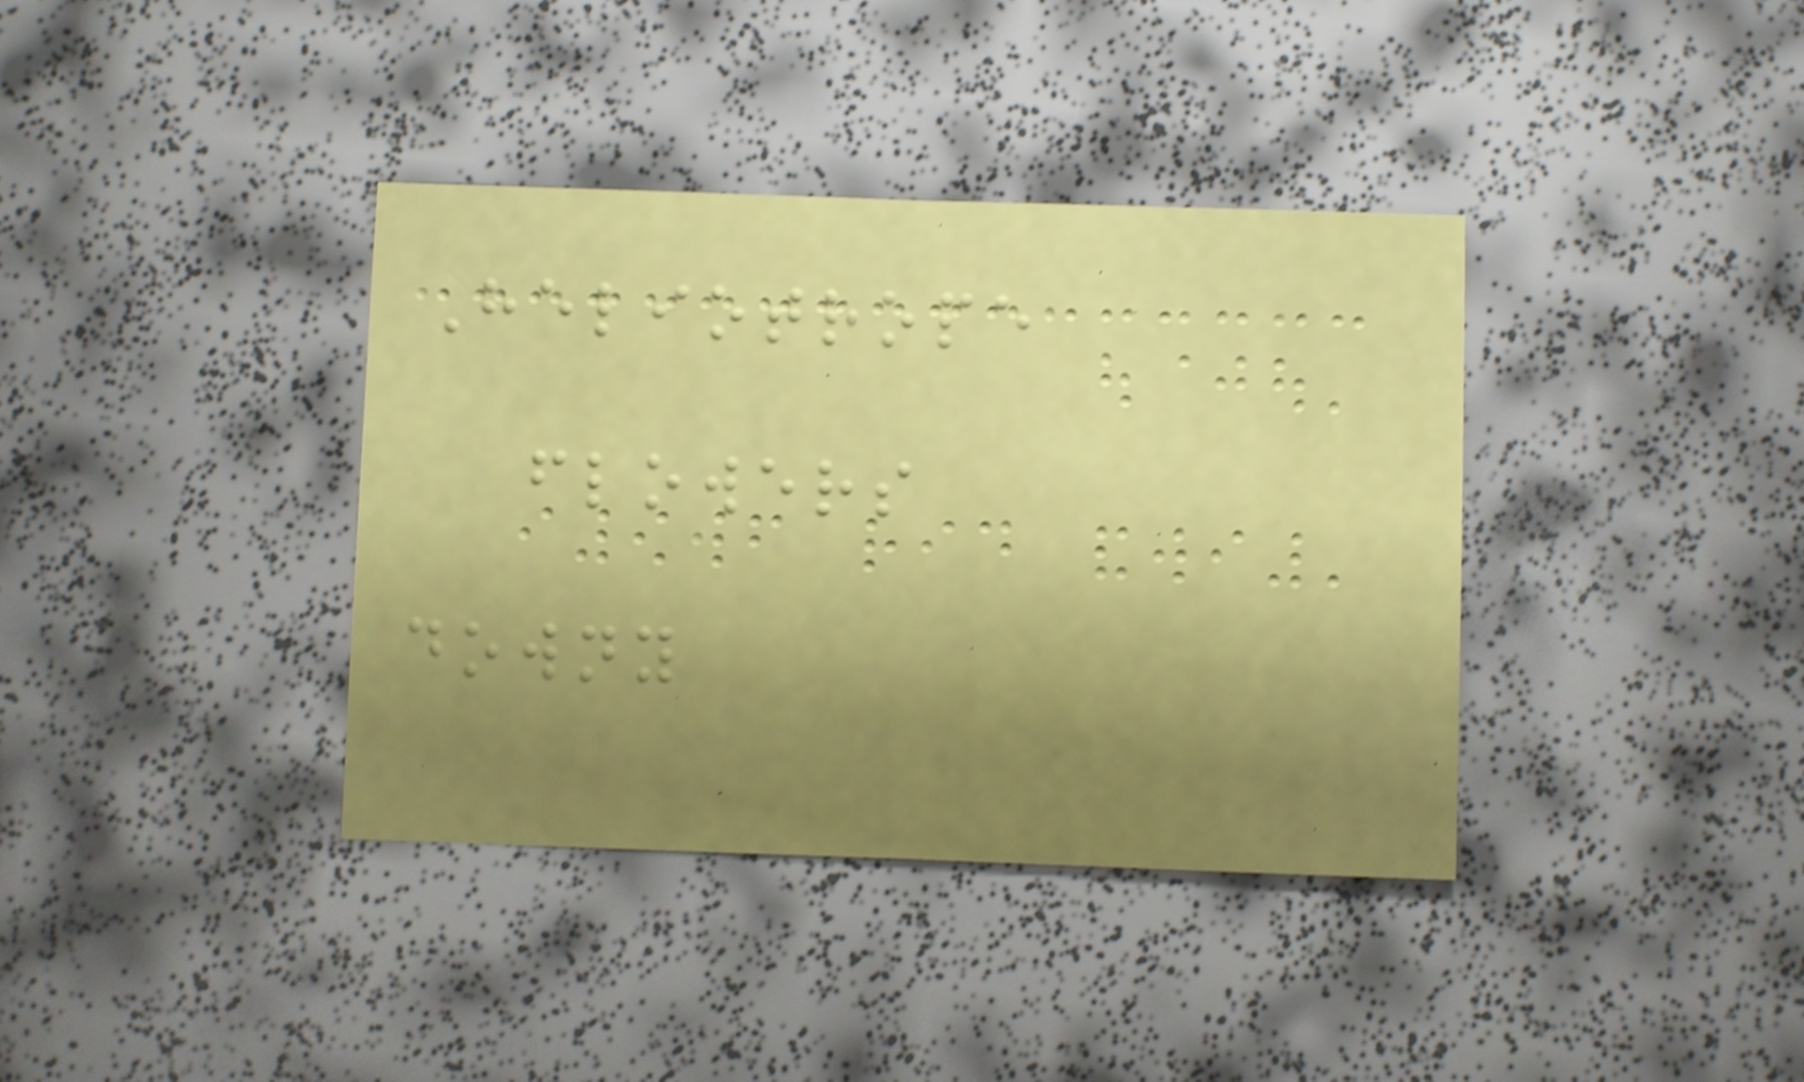Heliotrope
flowers
downy
